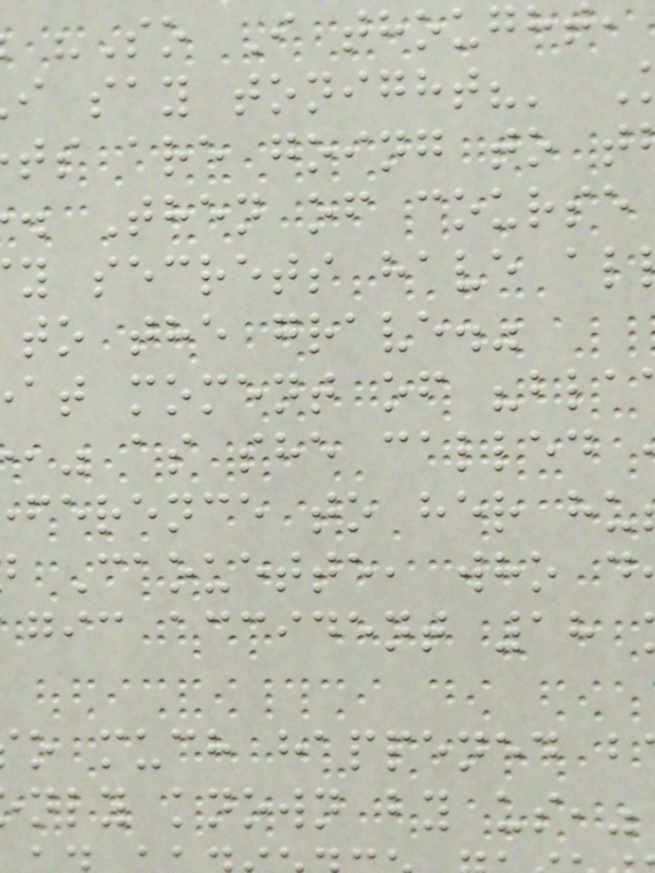"So I thought
i say tonight?'
ts are going to t
. Then of course
y secrets have al
to the grave."
at moment of "bla
as she called
ference to her hu
Caouette, who d
gic accident 18
o much happened b
nly known by us,"
